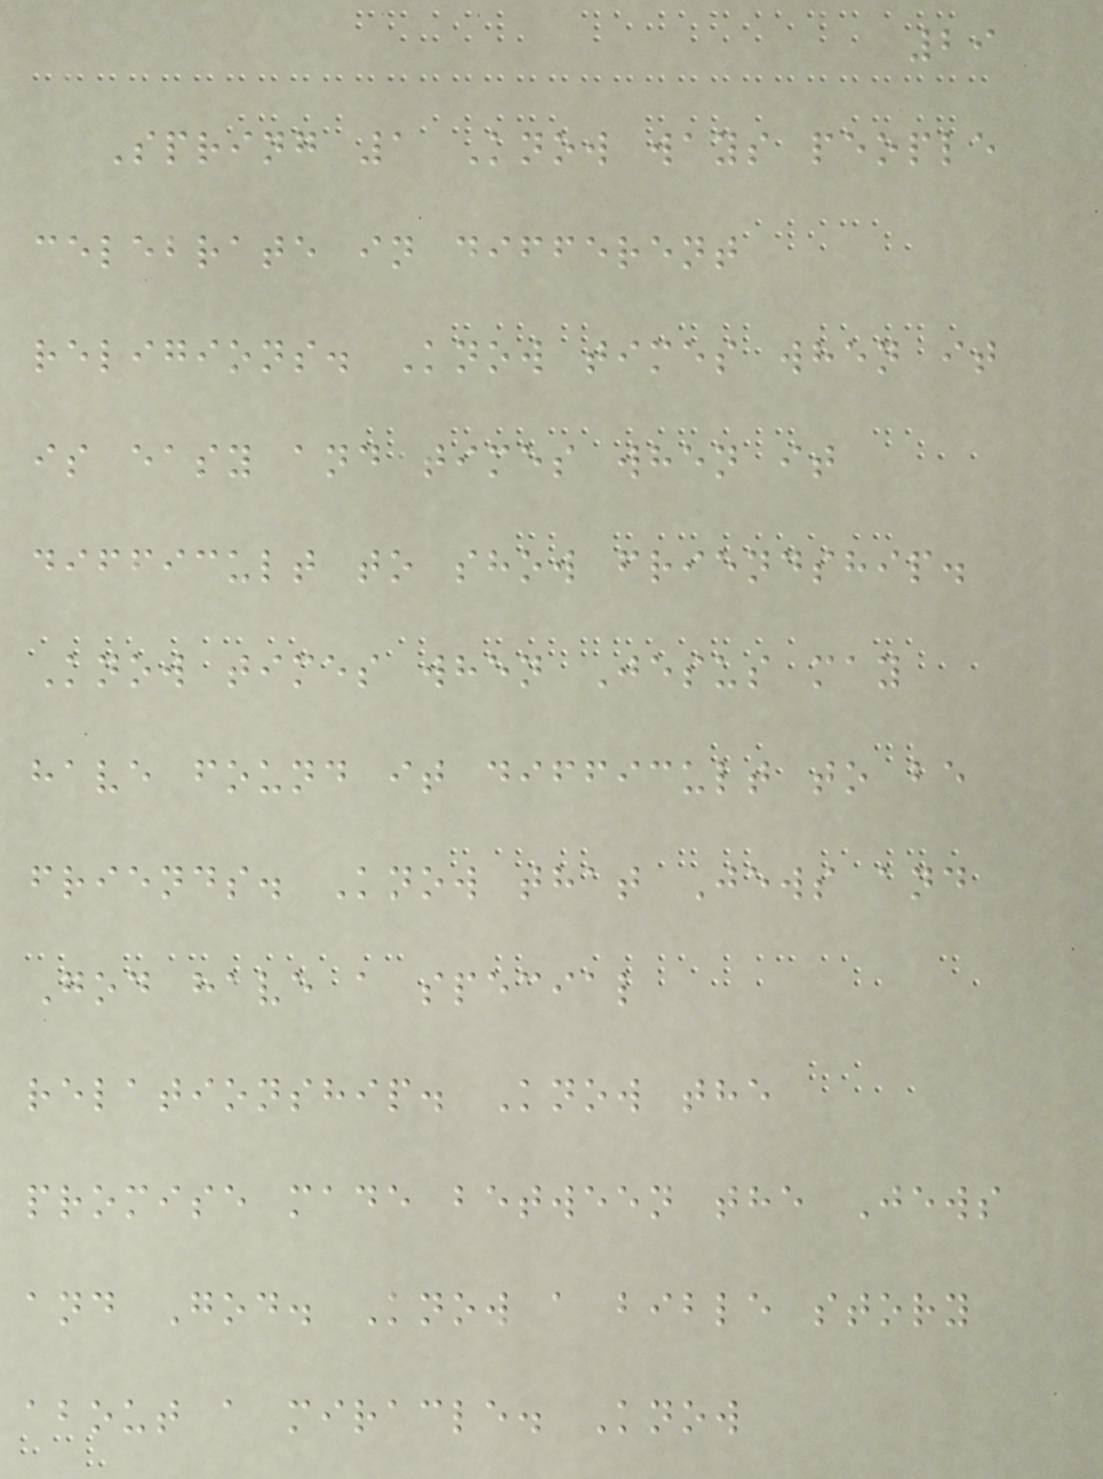29
Spring 1 Know ways people
celebrate in different
religions. Know times when it
is easy and times when it
difficult to show friendship.
Know times when Jesus may
have found it difficult to be
friends. Know that Jews and
God have a special
relationship. Know the
promise made between the Jews
and God. Know a bible story
about a miracle. Know
